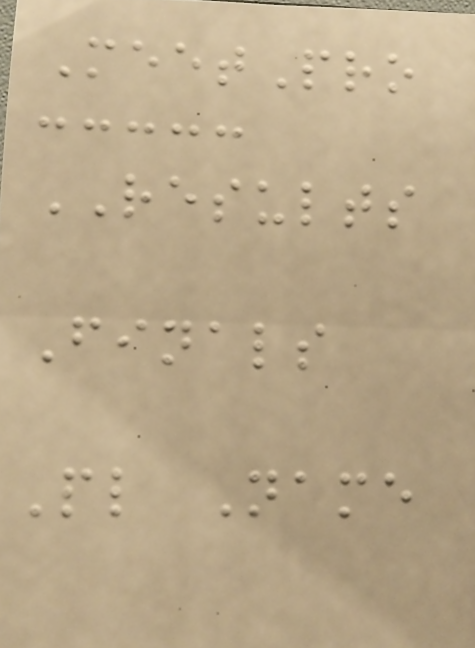MeetPro
RESULTS
Finals
Pl Name
